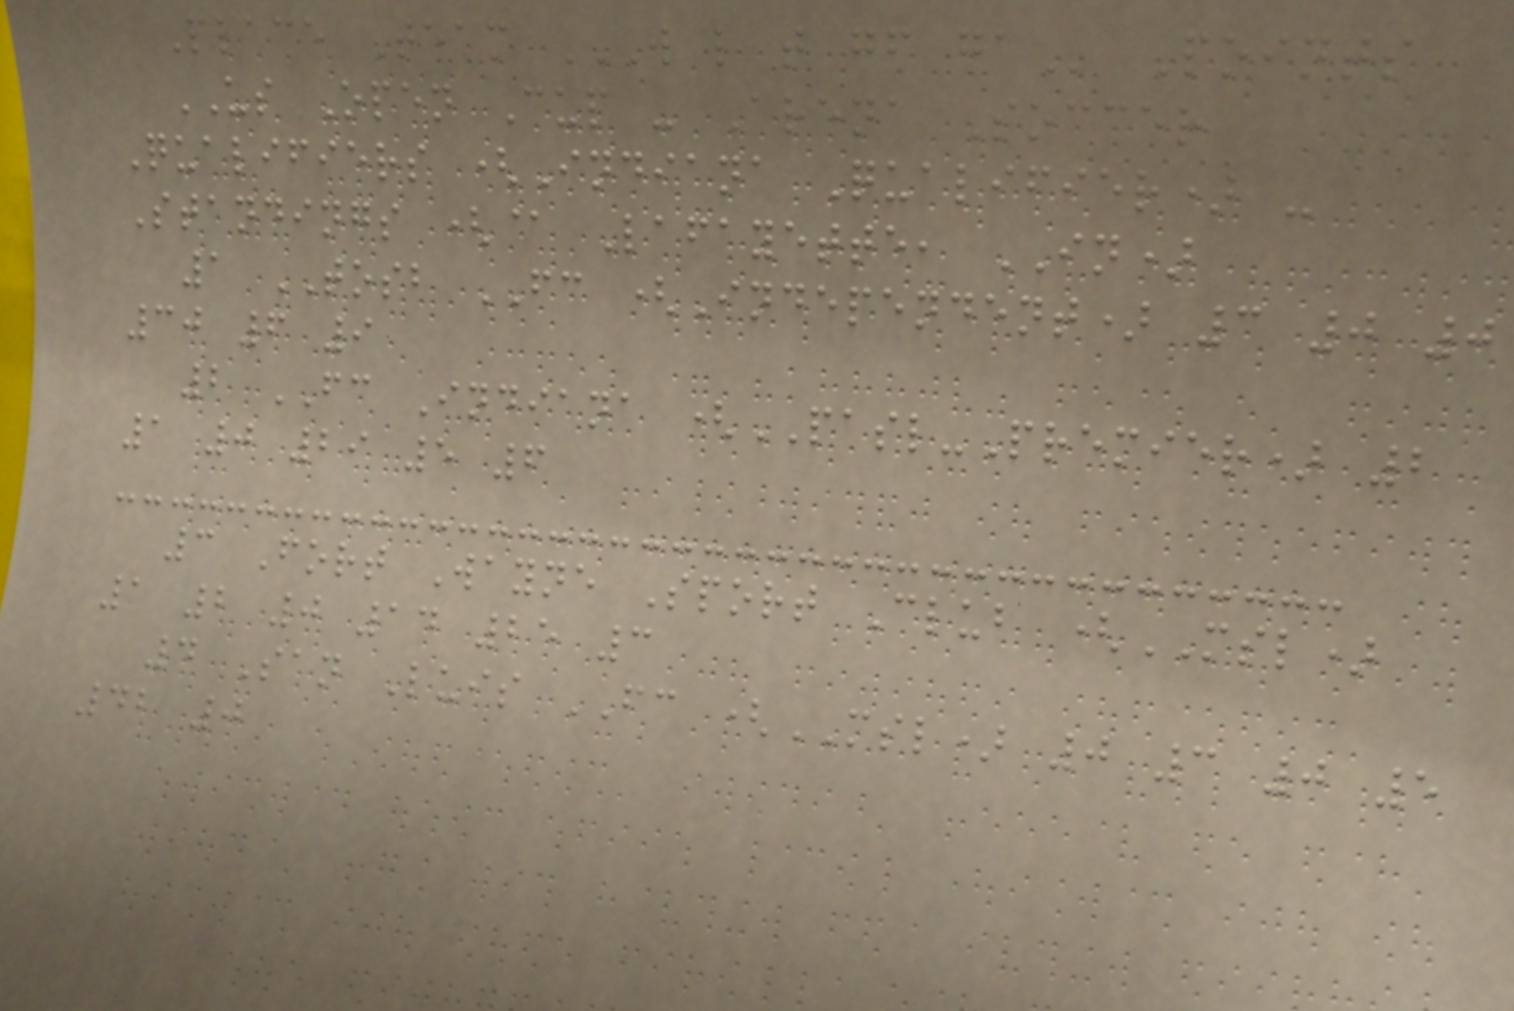Place Team W L T GF GA Points
US Open Cup - Arena Soccer
Qualifiers (Indiana Qualifier) -
Standings (@ Lafayette, IN)
1 TOSB FC (Independent) 3 0 0
30 6 9
2 FC Indiana (PASL-Premier) 2
1 0 29 5 6
3 Fort Wayne Sport Club (MSL)
1 2 0 14 25 3
4 San Luis FC (MSL) 0 3 0 5
42 0
